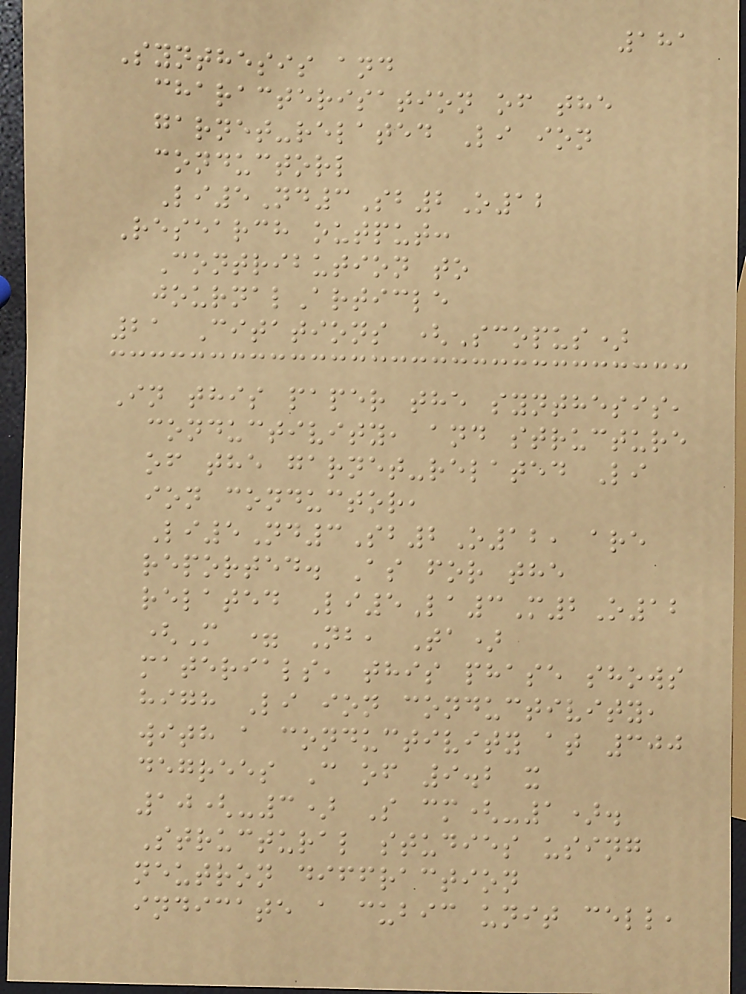181
Synthesis and
characterisation of the
garnet-related Li ion
conductorl
Li5Nd3Sb2O12
Research output:
Contribution to
journalArticle
21 Citations (Scopus)
In this paper the synthesis,
conductivity, and structure
of the garnet-related Li
ion conductor,
Li5Nd3Sb2O12, are
reported. As for the
related Li5La3M2O12
(M = Nb, Ta)
materials, this phase shows
high Li ion conductivity,
with a conductivity at 300
degrees C of 9.2 x
10(-3) S cm(-1).
Structural studies using
neutron diffraction
indicate a cubic unit cell,
